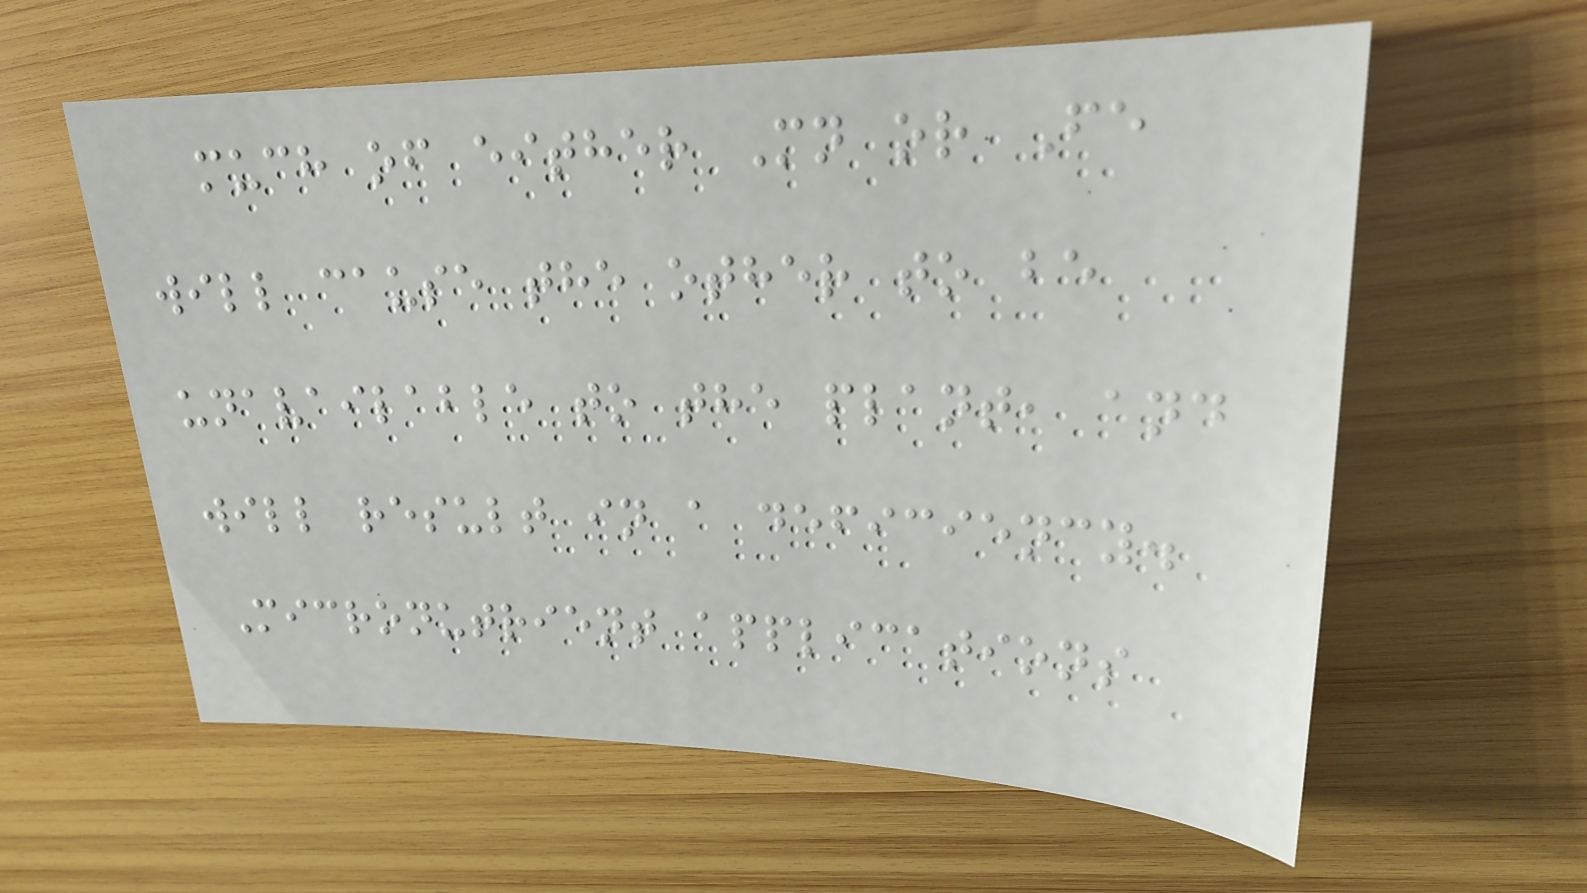much of either Mn or Fe
will cause the other to be
unavailable to the plant, and
will result in a deficiency.
Micronutrient applications
